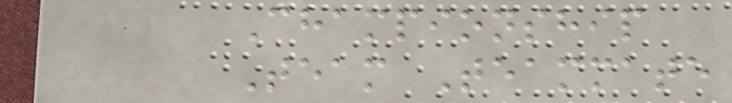Championship
Team Teammate
